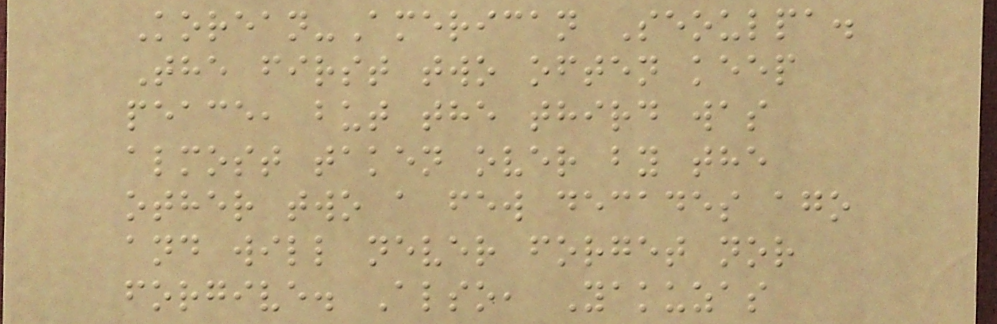Korean-American Seoulpa.
The first two often keep
peace, but the third was
almost taken over by the
other two a few decades ago
and will never forget nor
forgive. Also, Yakuzas
